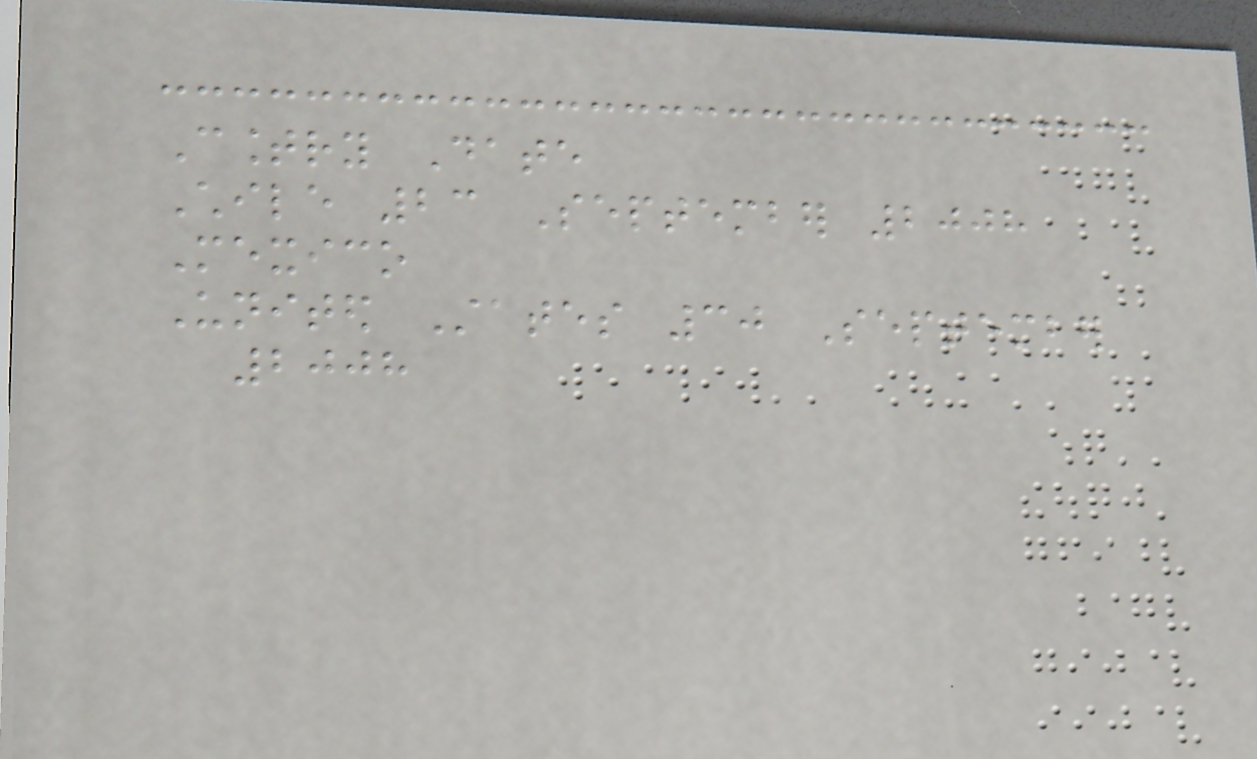Country Date
Chile 23 September 2008
Mexico
United States 30 September
2008
